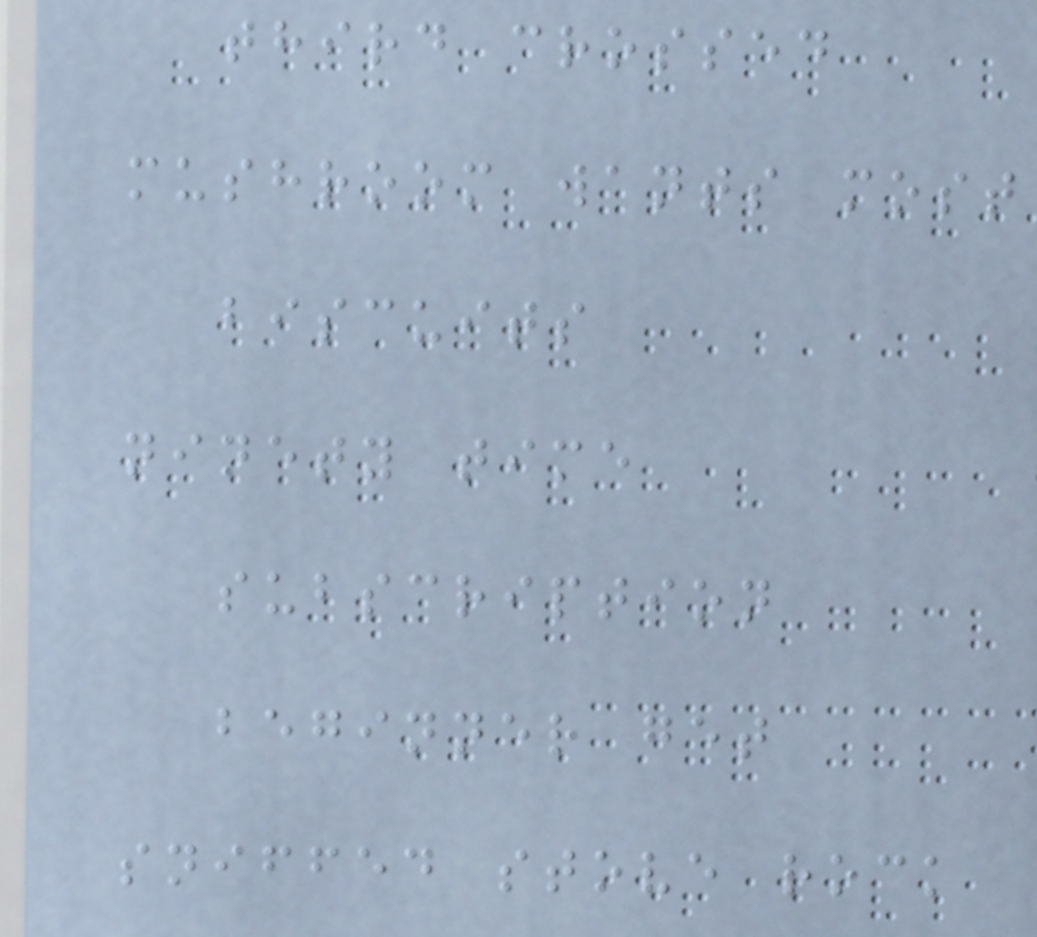third crossed
mushroom wants most
biscuits
ninety time
subscription
beginner get
sniffed stove rock
